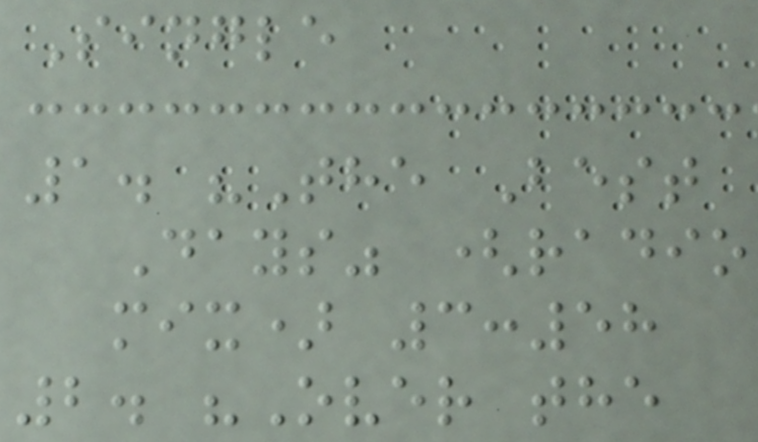Single
1. "The Best
Days" (radio
mix) 3:58
2. "Over the
